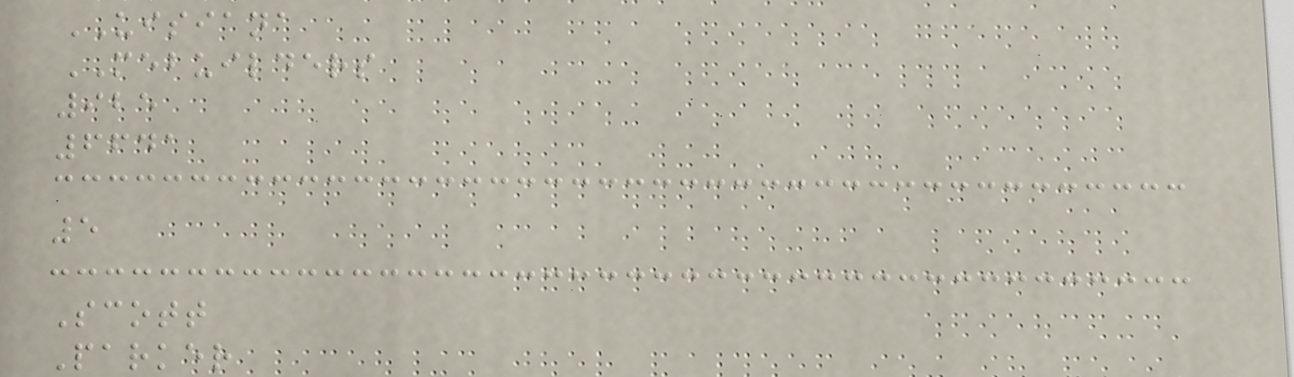UISIANA
MEBUILDERS
925
6641
5
Scott
Parker
